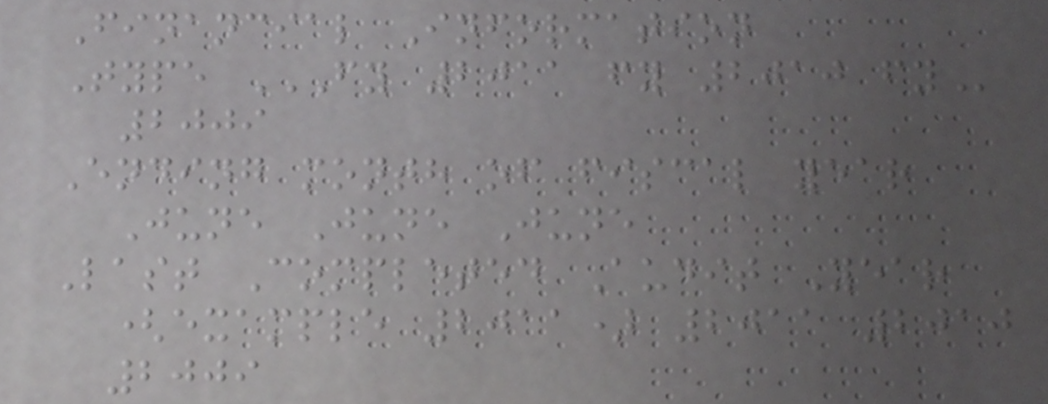Financial Information
Type FY 2011 FY 2010 FY
2009
Ending month of fiscal year
June June June
Last Completed Audit Year
(example 2011) 2011 2010
2009
